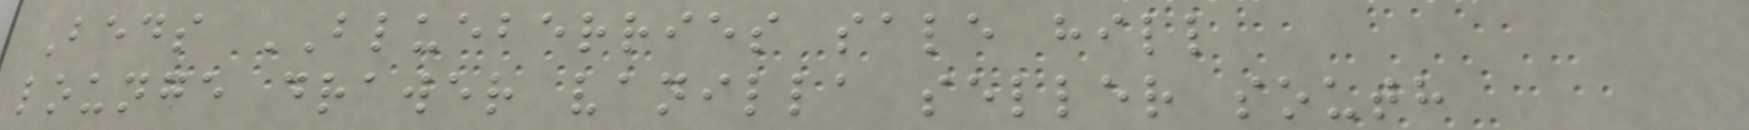Beds BLUEBERRIES sale hill
lounge drawer vanilla seller south
